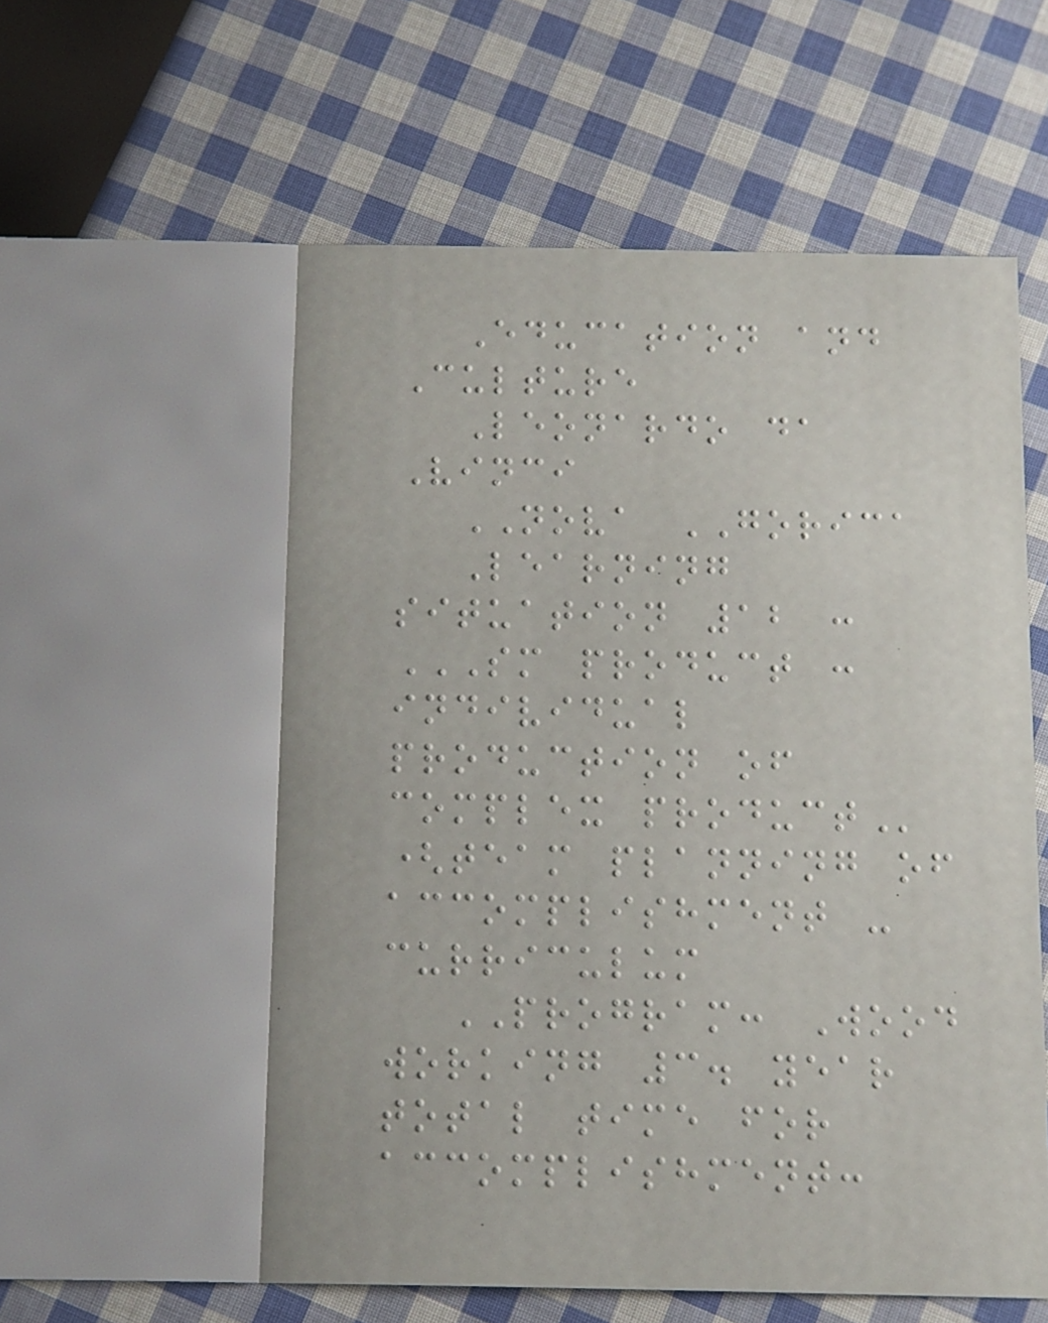Education and
Culture
Leonardo da
Vinci
NOVA GORICA
Learning
situation 12 :
SM PRODUCT :
INDIVIDUAL
PRODUCTION OF
COMPLEX PRODUCT
(team planning of
accomplishment -
curriculum
PROGRAM: Wood
working 3. year
total time for
accomplishment:
